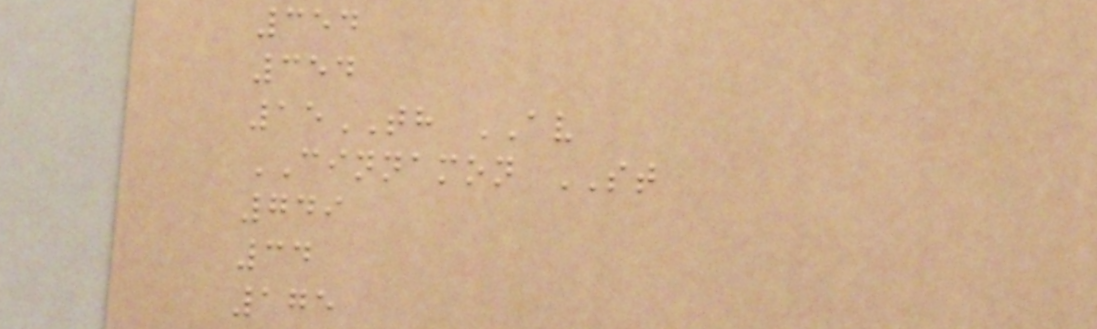354
354
15TH AV
CINNAMON ST
749
34
175
